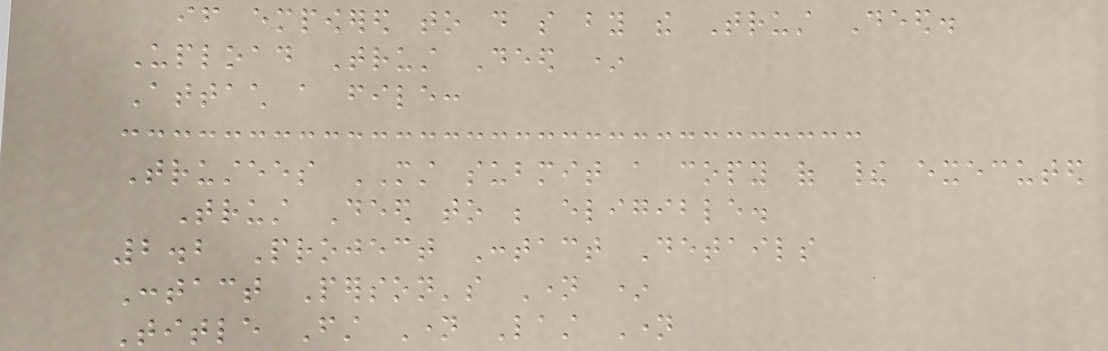if empowered to do so by the Trust Deed.
Upload Trust Deed *
Attach a file:
Trustees MUST submit a copy of their executed
Trust Deed to be eligible.
2.2 Project Contact Details
Contact Person's Name *
Title First Name Last Name
